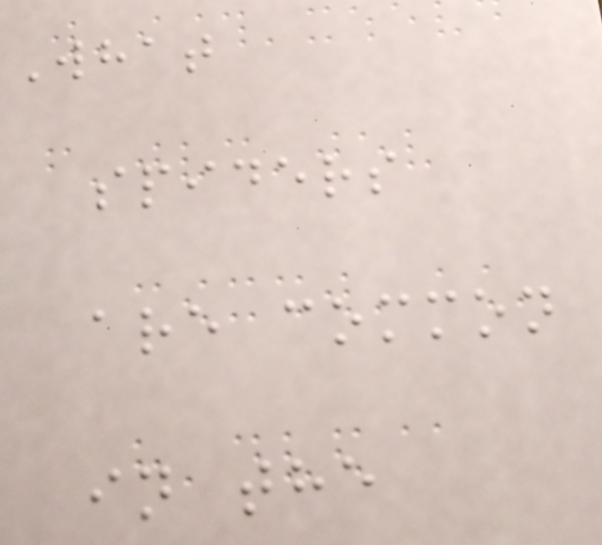What
spiders
are common
in the
